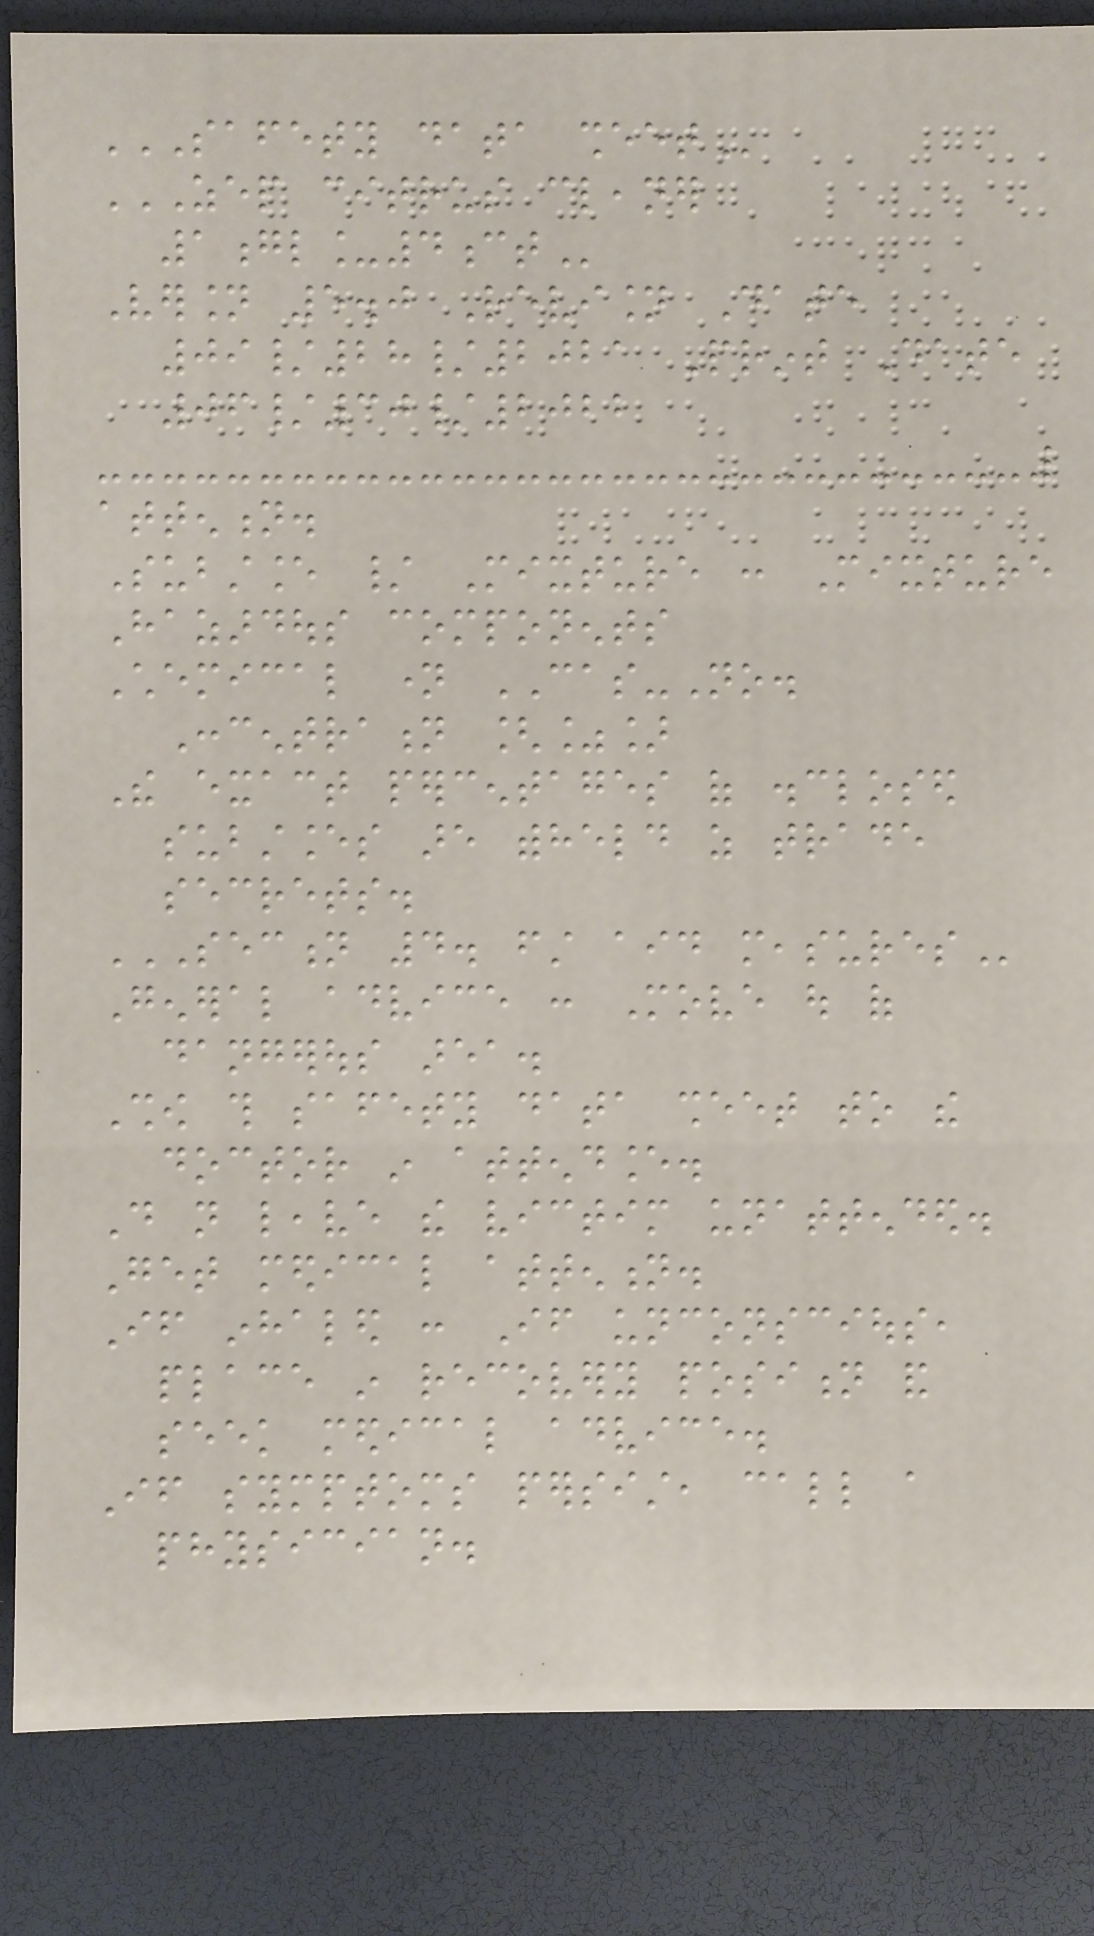SAFETY DATA SHEET
ZEP CITRUS CLEANER
1GL_4CT
Version 5.0 Revision Date
09/28/2021 Print Date
06/30/2022
attention.
Substance / Mixture : Mixture
Hazardous components
Chemical name CAS-No.
Concentration [%]
The exact percentages of disclosed
substances are withheld as trade
secrets.
SECTION 4. FIRST AID MEASURES
General advice : Move out of
dangerous area.
Show this safety data sheet to the
doctor in attendance.
Do not leave the victim unattended.
Get medical attention.
If inhaled : If unconscious,
place in recovery position and
seek medical advice.
If symptoms persist, call a
physician.
